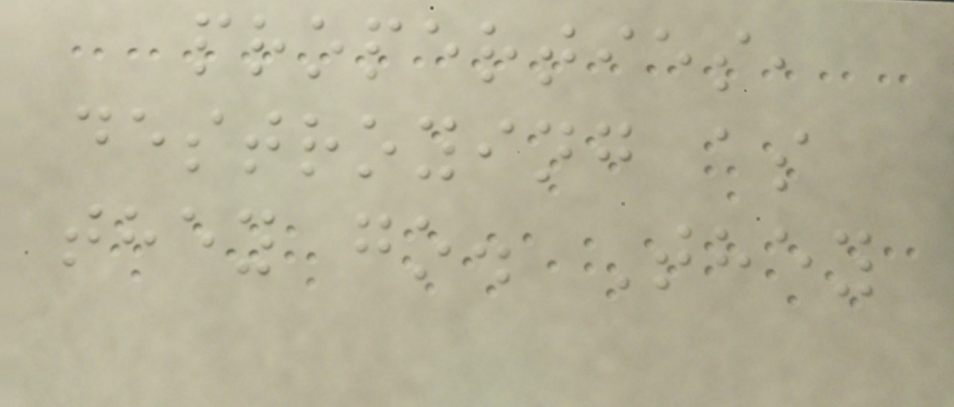properties,
destroying as
they go. They
